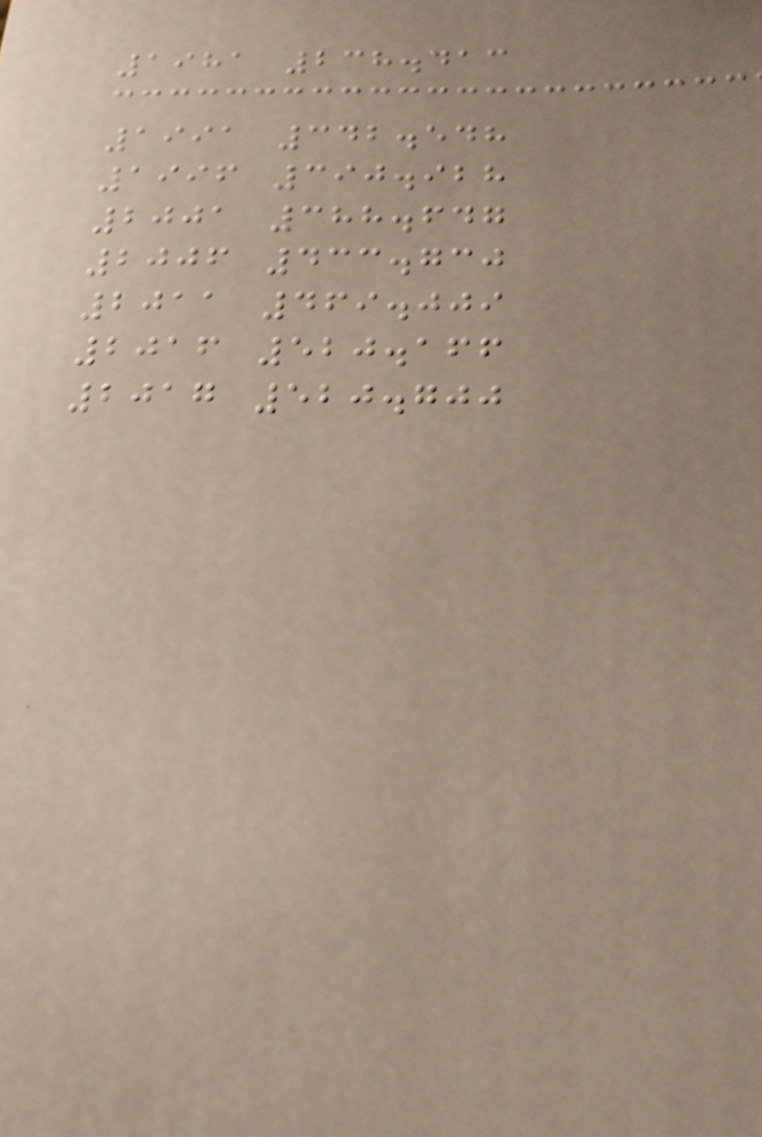1981 238.413
1991 342.548
1996 390.928
2001 388.647
2006 433.730
2011 469.009
2016 520.166
2017 520.700
